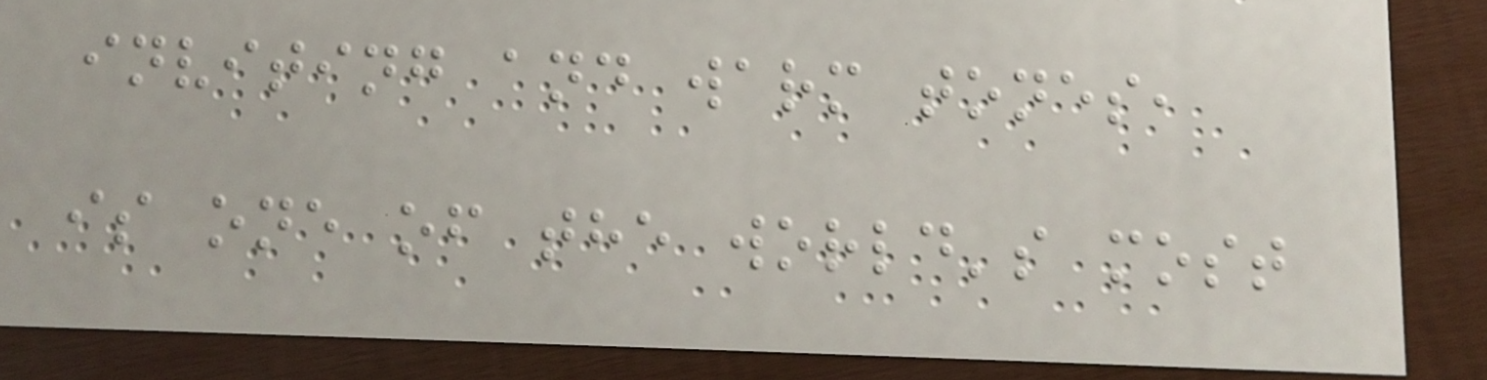inviting and warm tones,
is one of the world's most
